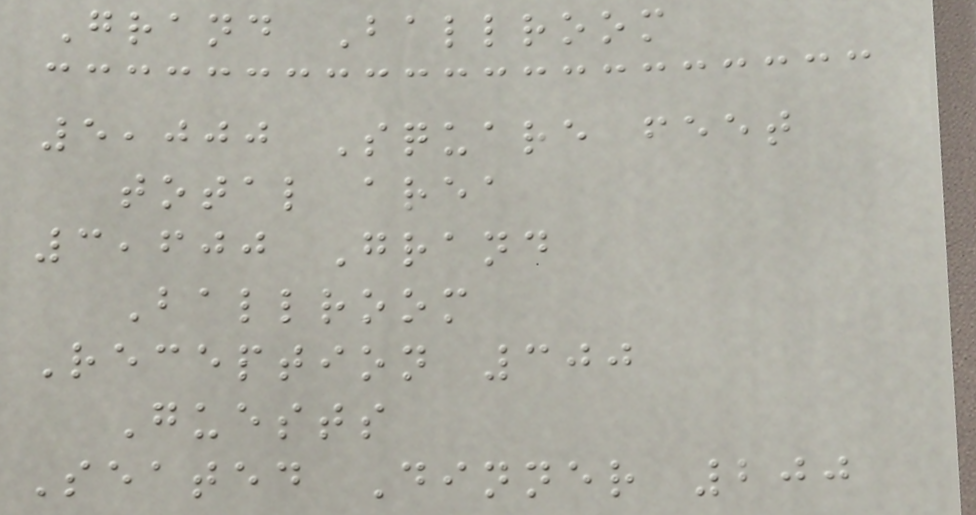Grand Ballroom
5,000 Square feet
total area
3,600 Grand
Ballroom
Reception 300
Guests
Seated Dinner 200
